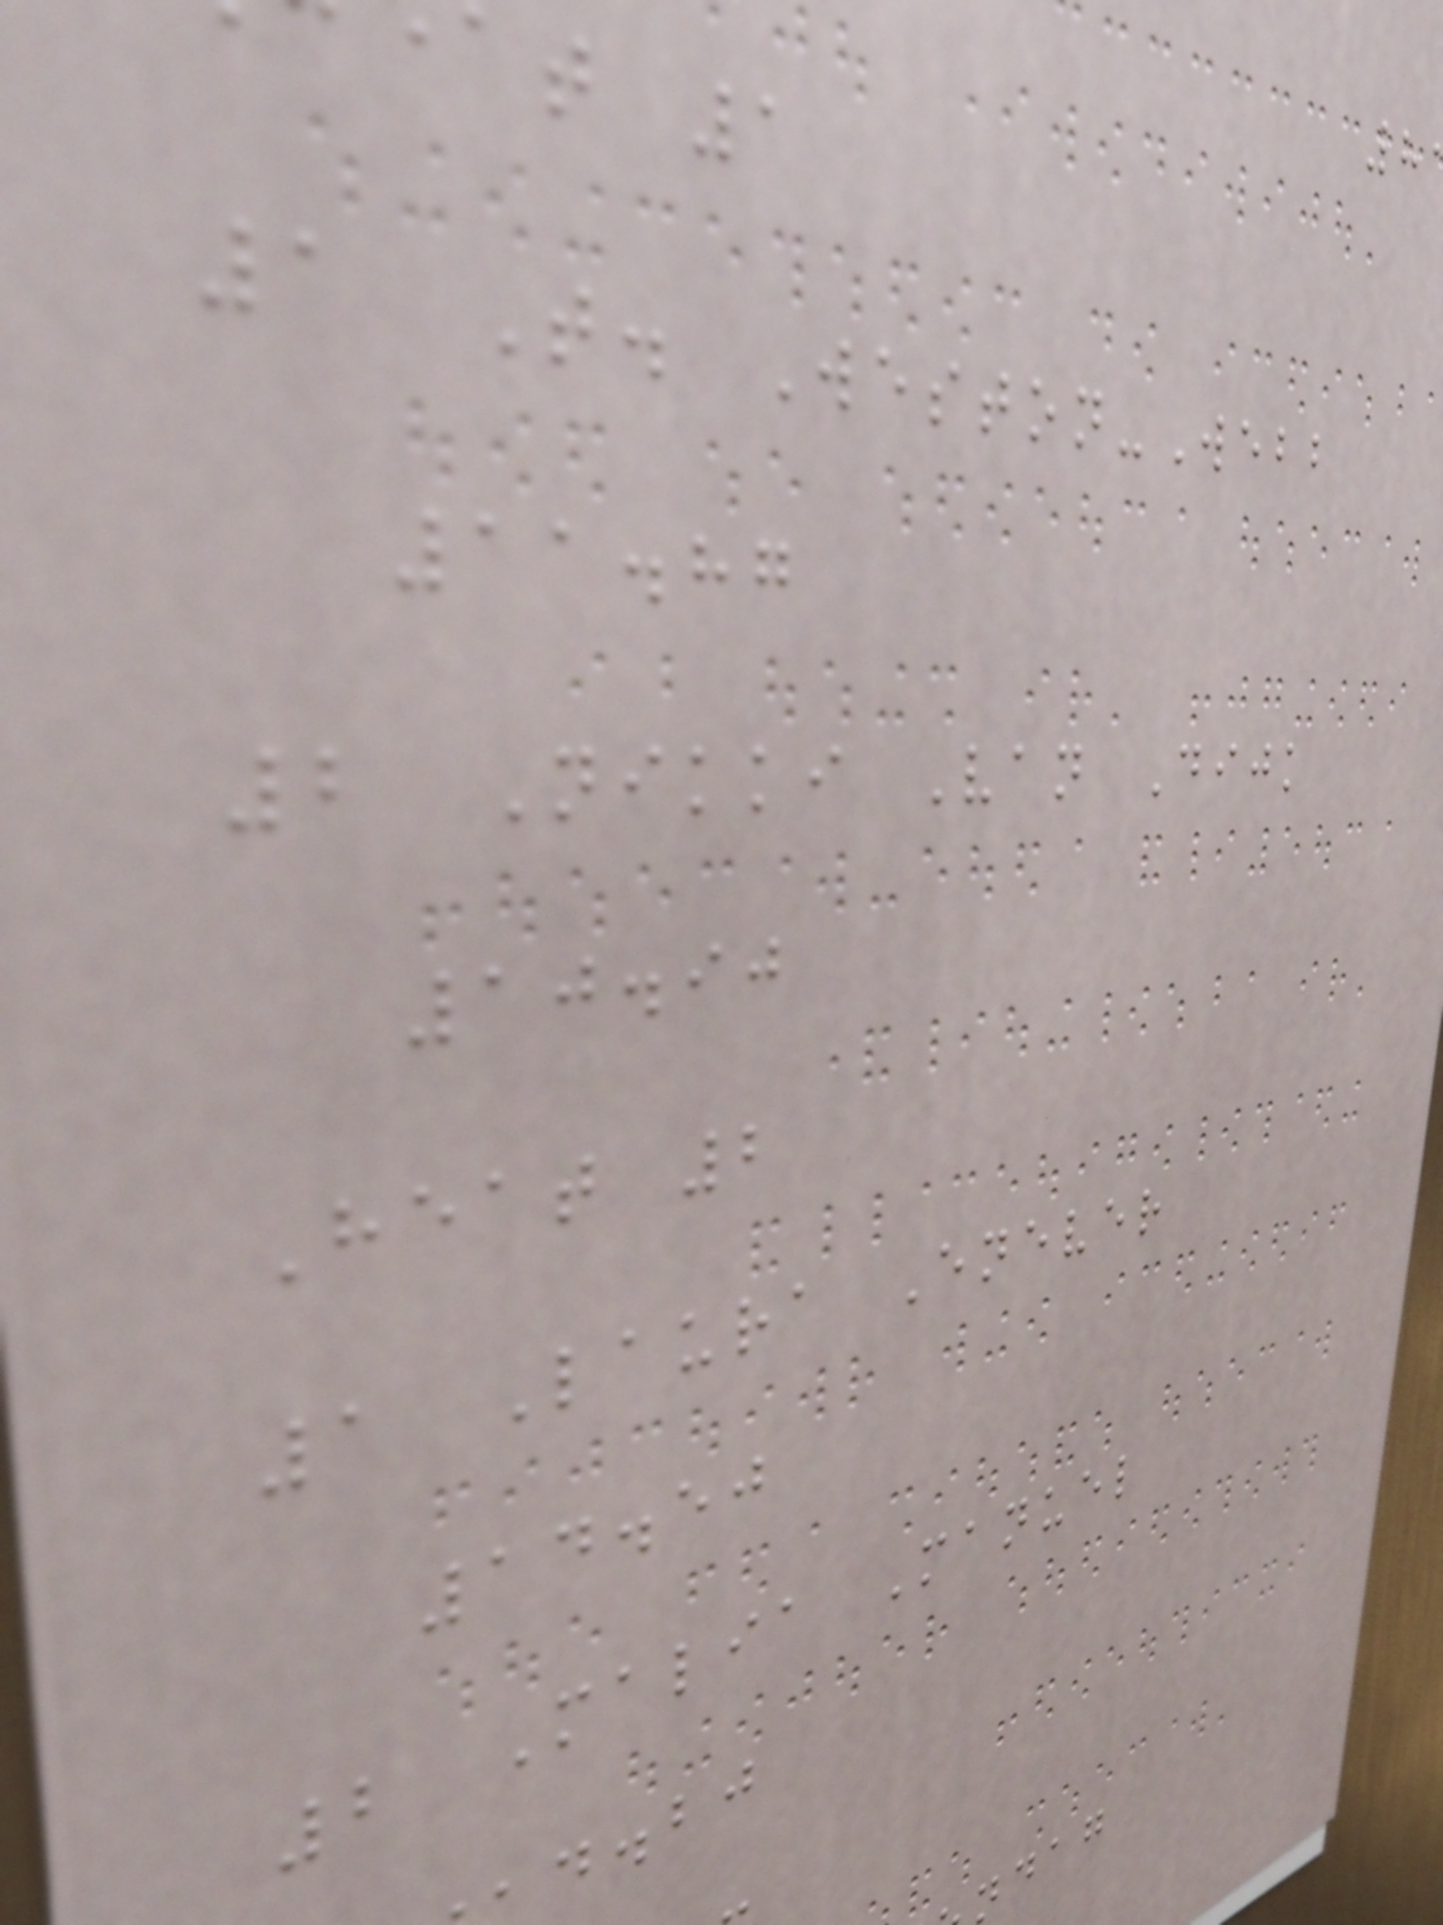at 1
1 T. Weston-Webb
11.87
2 Nikki Van Dijk
10.90
Heat 2
1 Laura Enever
14.50
2 Malia Manuel
d.bj
